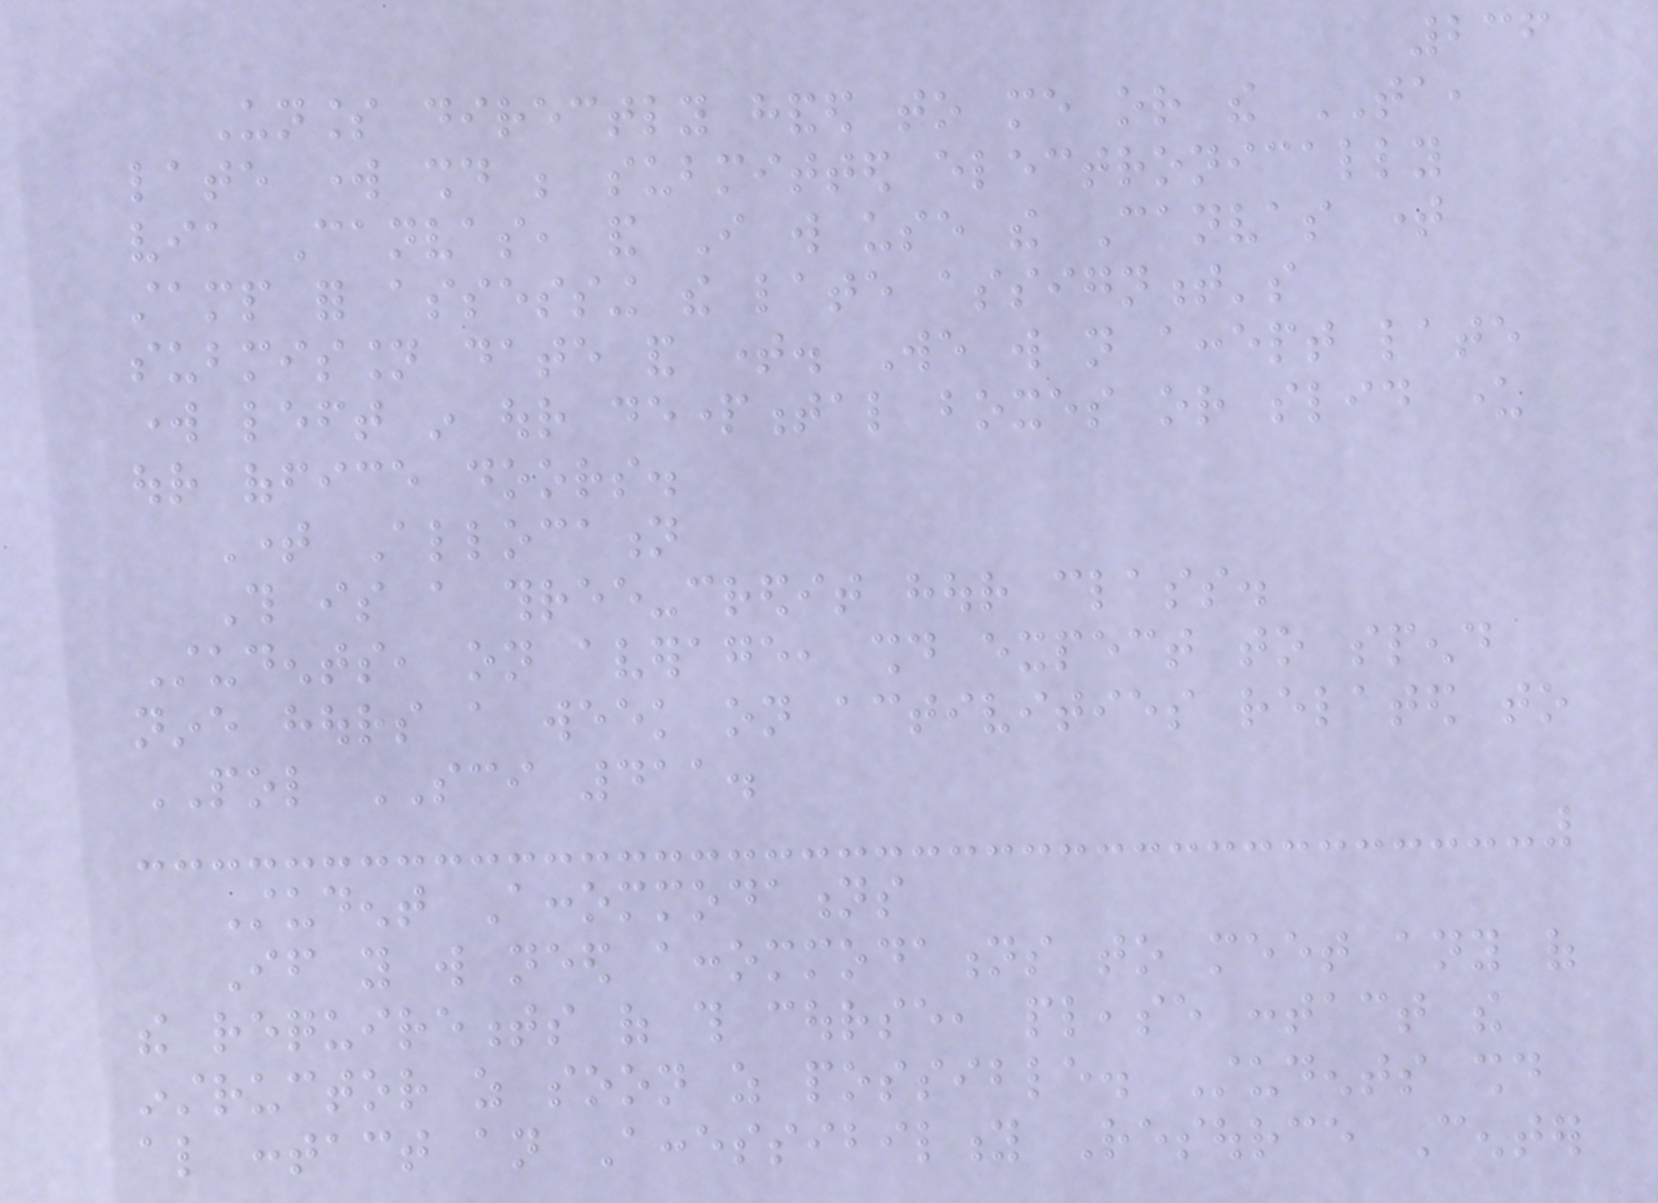236
Unless directly handed to me or the TA,
late work should be submitted electronically
via Canvas, and I will use the Canvas time
stamp for assessing the late assignment's
submission date and time. We will not accept late
work left in our departmental boxes or slid under
our office doors.
Time Allocation
This is a three-credit hour class.
Students, on average, should expect to spend
nine hours a week on activities related to
POL SCI 411.
Student Accommodations
If you will need accommodations to meet any of
the requirements of this course, please contact the
instructor as soon as possible. Students should
also contact an Accessibility Resource Center
